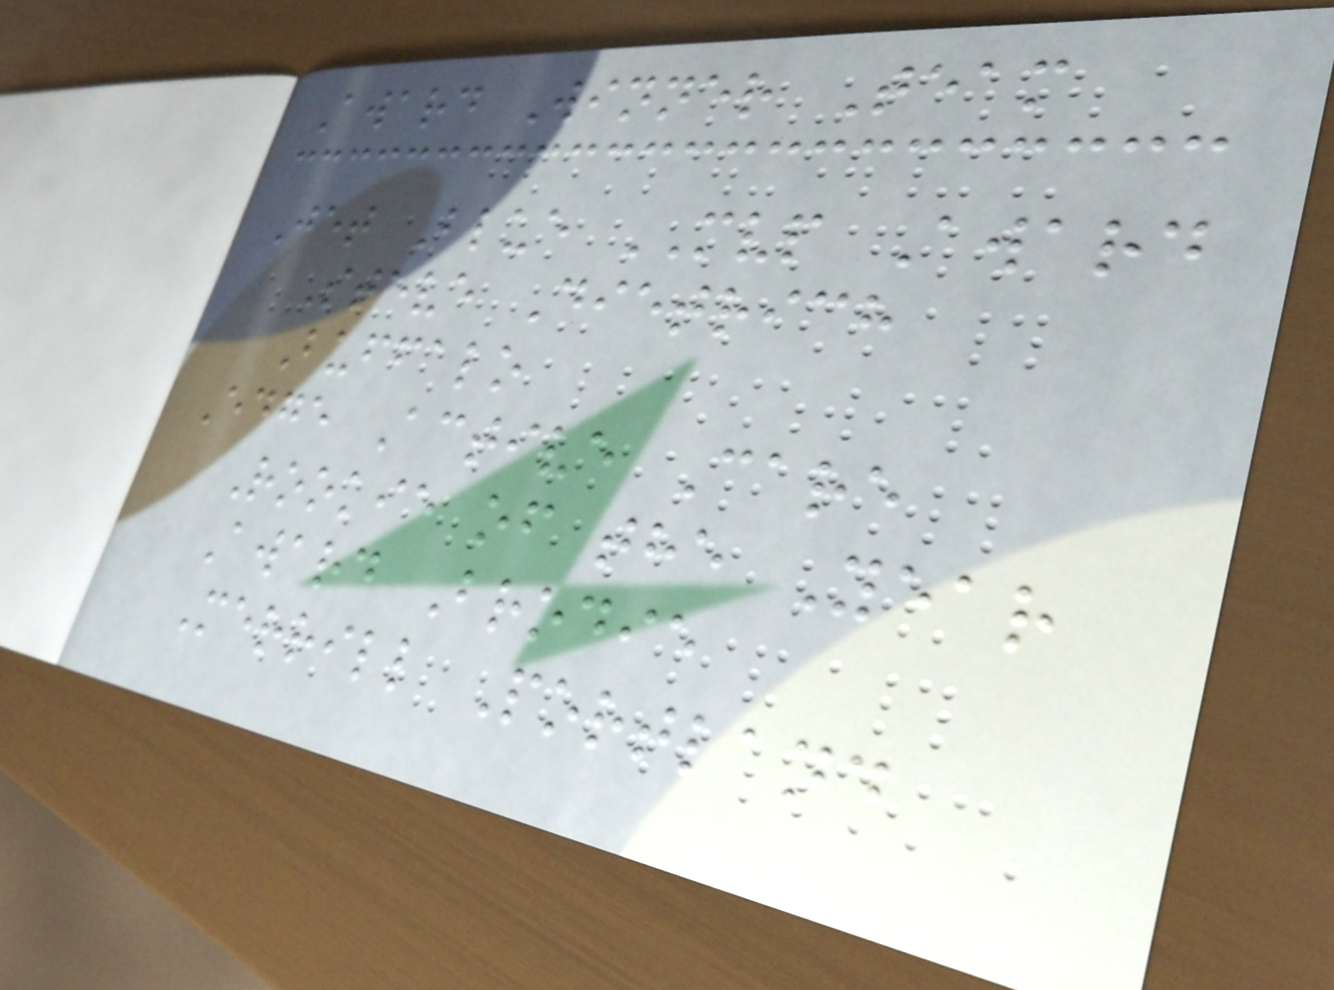Award Winner Team
Jet Blue MVP Award
Steve Dietrich
Buffalo
Edge Active Care
Rookie of the Year
Award Brodie
Merrill Portland
